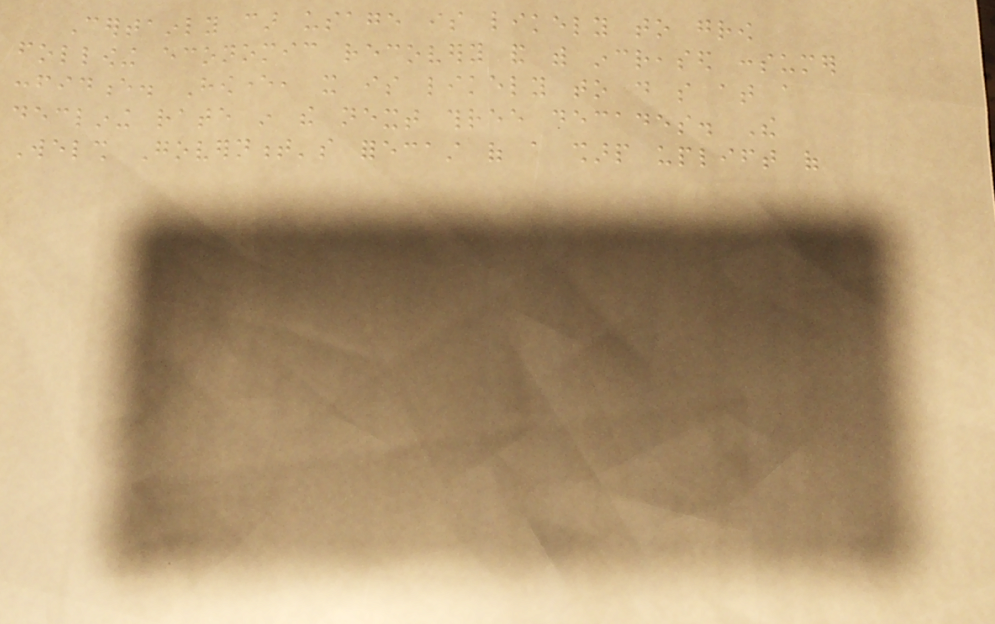Certainly car usage is likely to grow
following economic recovery and with increased consumer
confidence. However, it is likely to do so at a
declining rate in the next three decades. The
Welsh Government's forecast of a sharp uplift of
